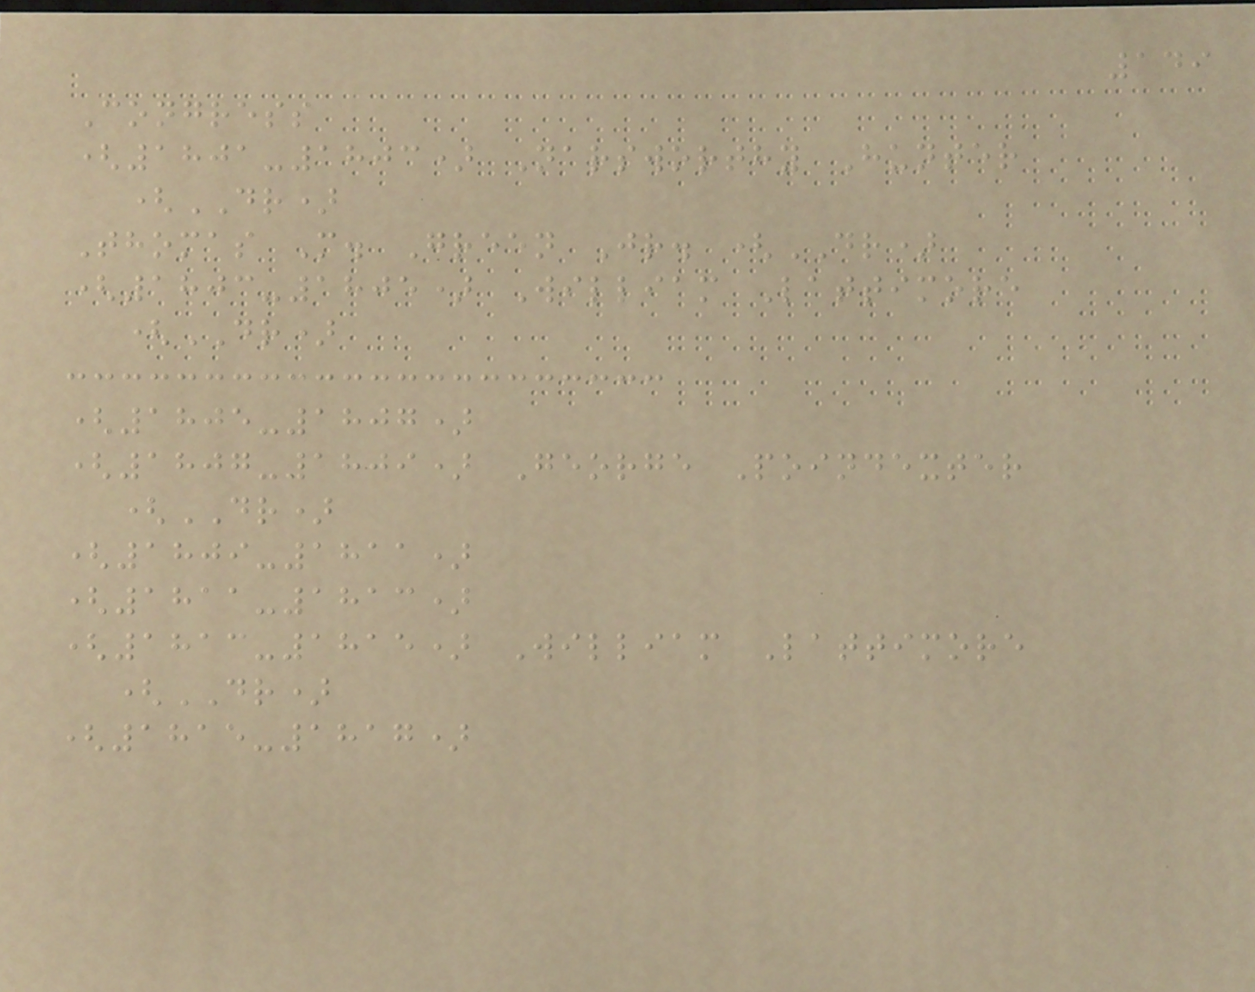149
Congress
(1801-1803) Narsworthy Hunter
(DR)
Thomas M. Green Jr. (DR)
(1803-1805) William Lattimore
(DR)
(1805-1807)
(1807-1809) George Poindexter
(DR)
(1809-1811)
(1811-1813)
(1813-1815) William Lattimore
(DR)
(1815-1817)
